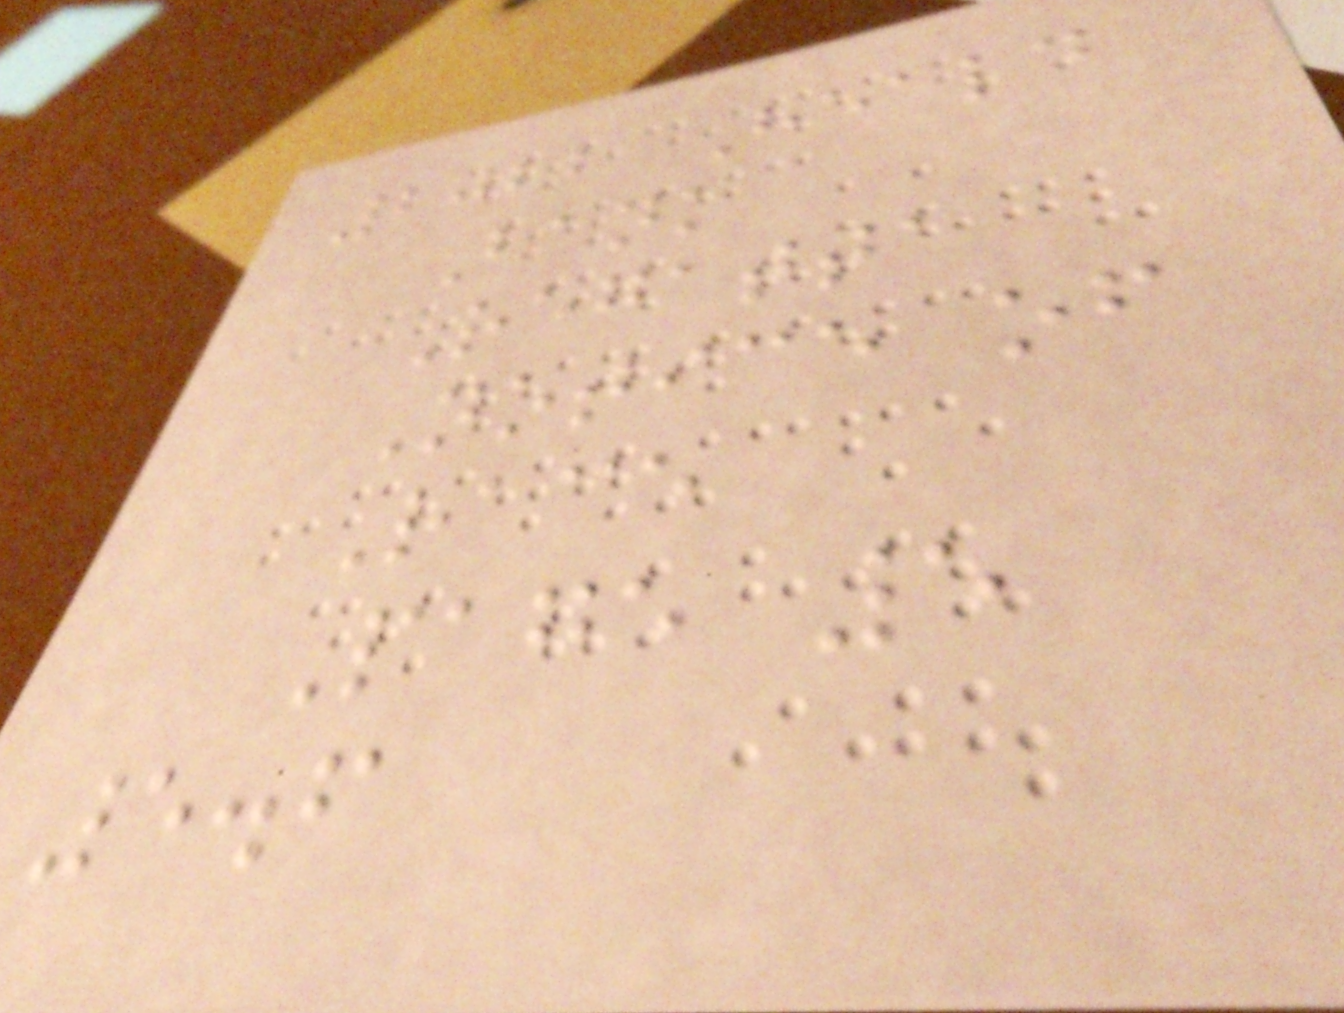2022 Heald
Bank
Regatta
Notice of
Race
Page 5
5.6
